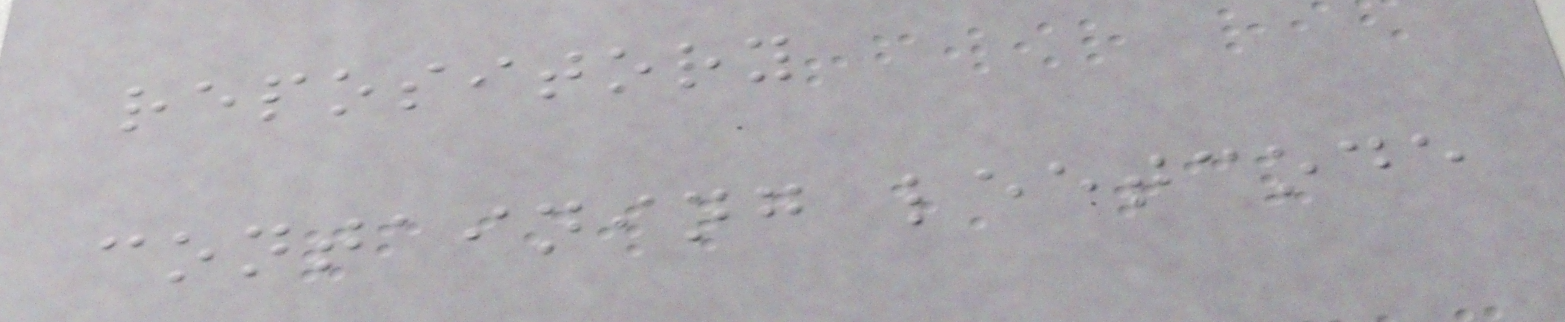repository
containing leetcode
